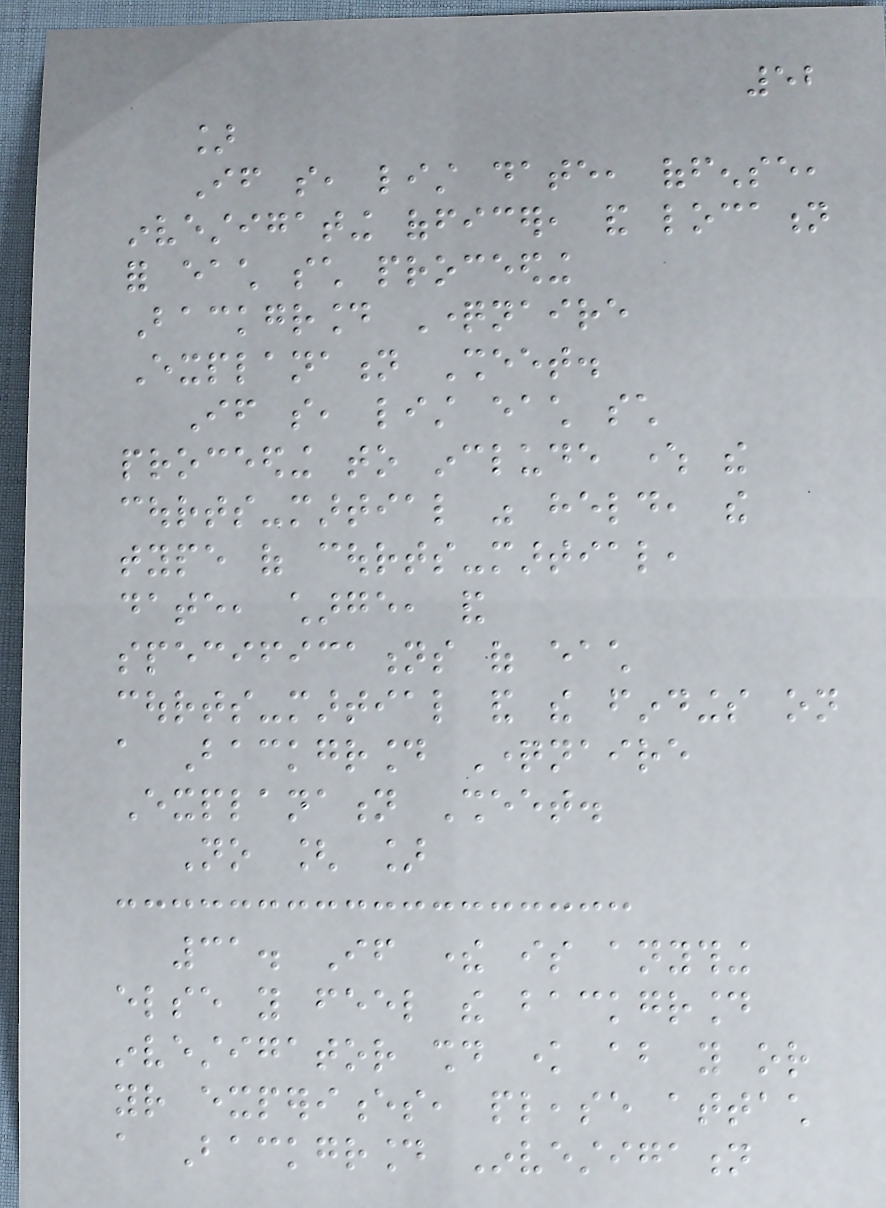52
]
If so, list date, offense,
investigating officer, and location
for each such proceeding
Background Questionnaire
Explanation Sheet.
If so, list each such
proceeding to include where the
courts-martial was held, the
type of courts-martial,
date, charge, and
specifications of each
courts-martial and the findings on
a Background Questionnaire
Explanation Sheet.
No [ ]
31. If there is anything
else you feel the background
investigator should know about you or
your experiences, please attach
a Background Investigation
